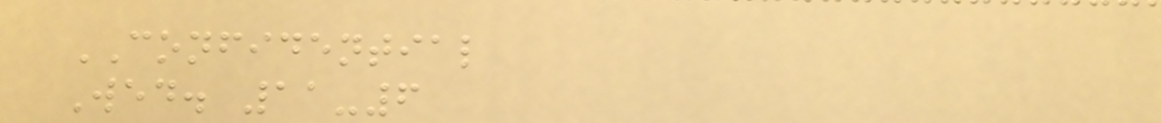CONFIDENTIAL
Wed. 11-6
